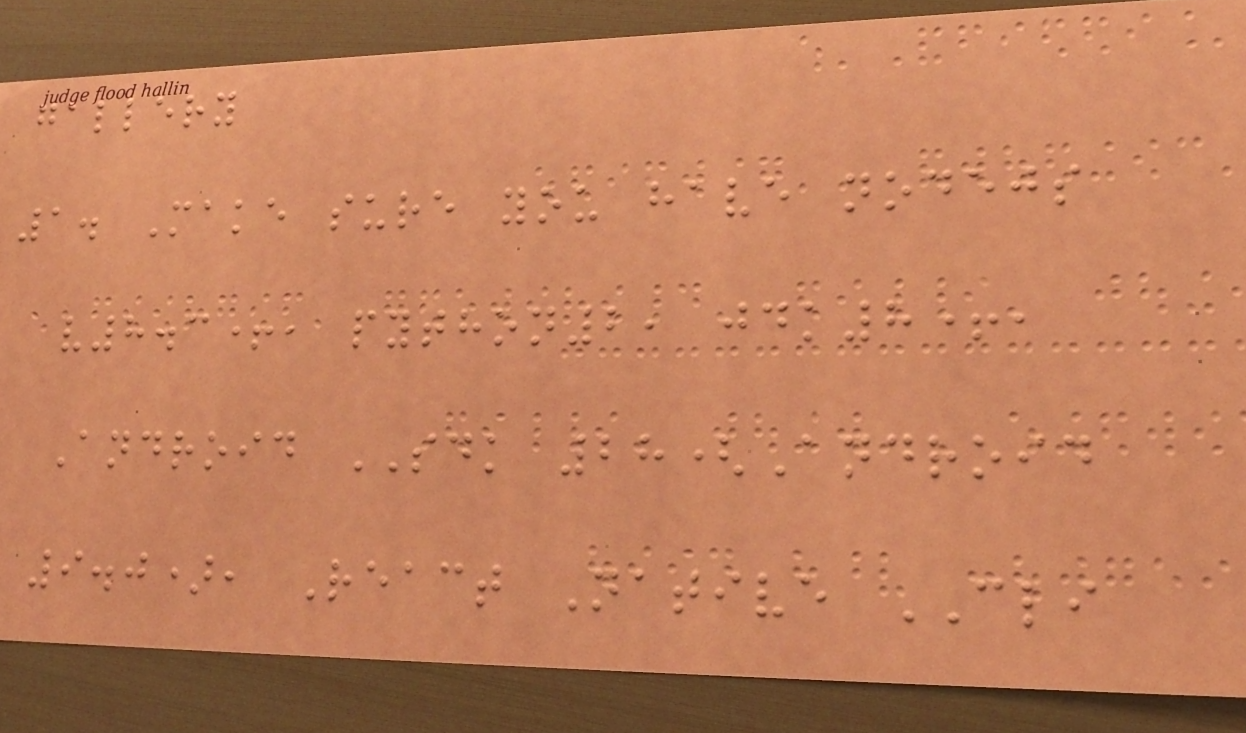gallery
1. Make sure you have nodejs
v8.3+, python2, jdk8+,
Android SDK 28(Android
9.0), React Native CLI
